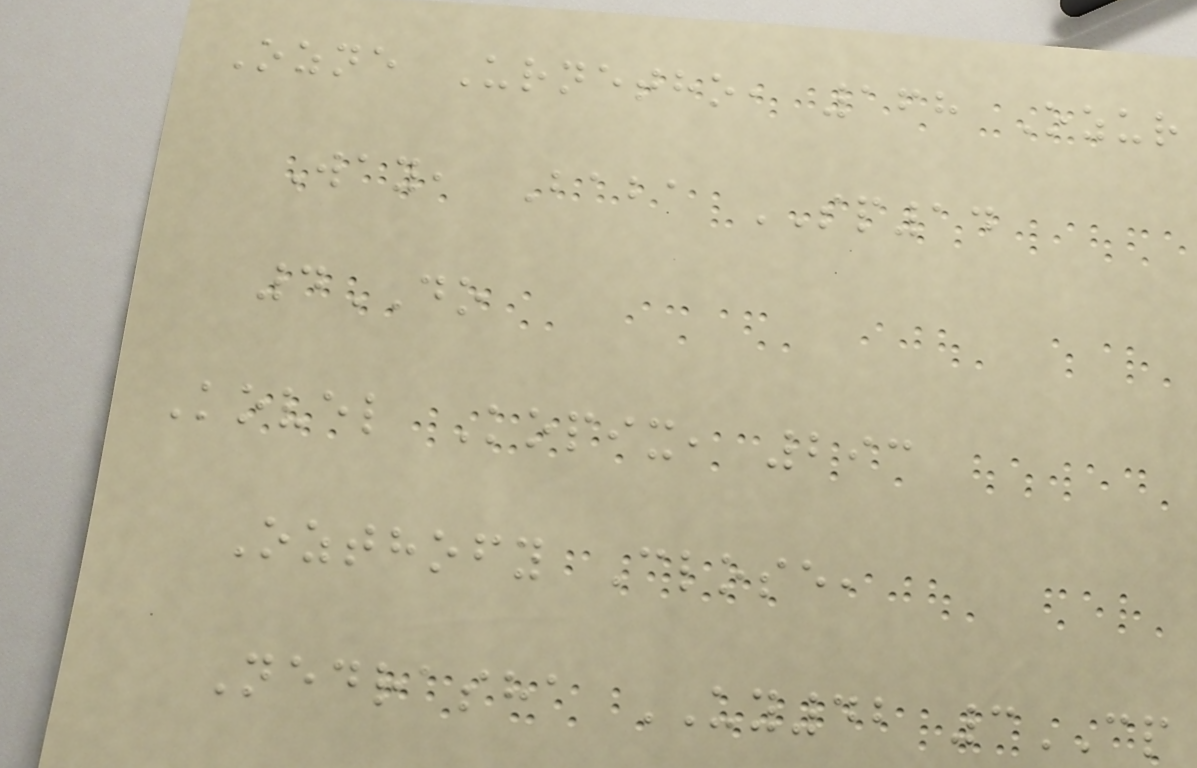Ozne Urnetho, 168 Ozur
Way, Baba SP14
4DO
Kovel Kopix, 293
Ozthofy Close,
Nedrasha UY42 3CP
